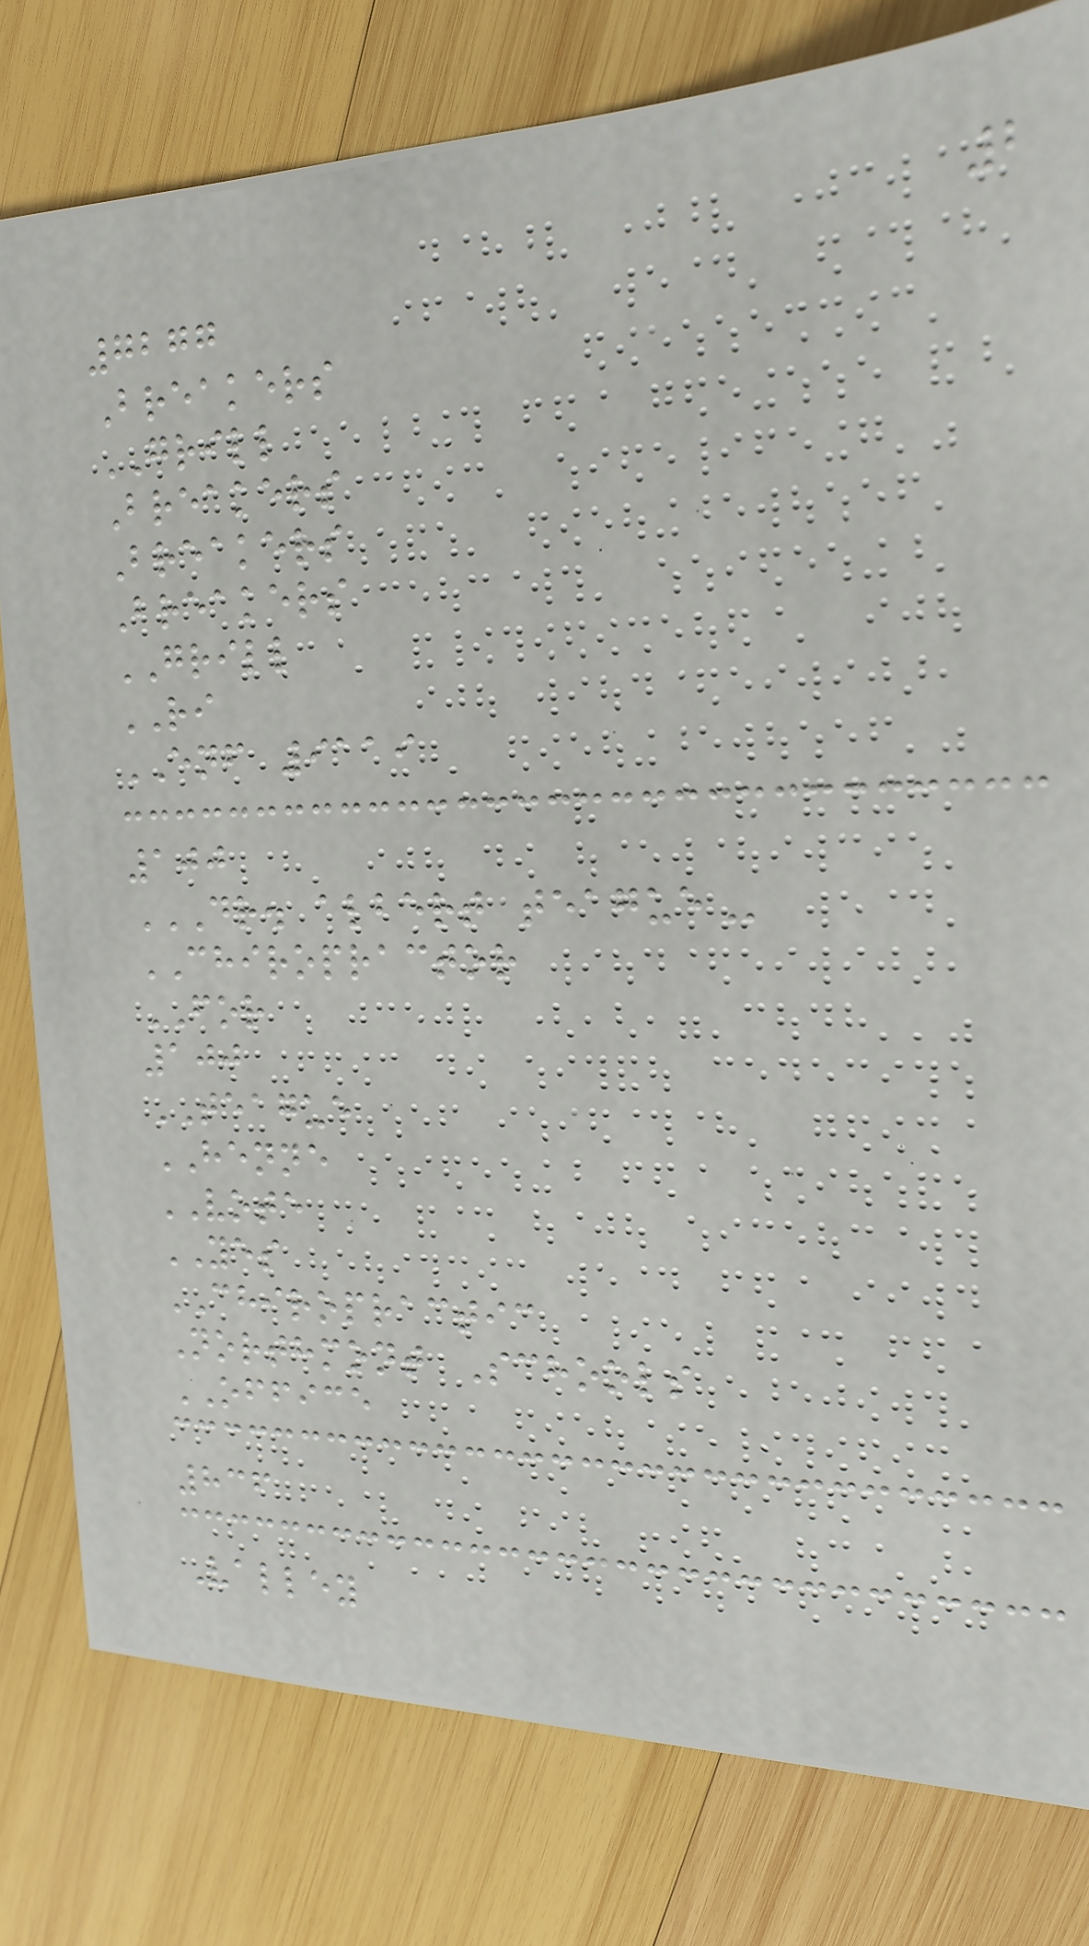2
7277
Breakers
GRILL
Breakers
Breakers
Breakers
GRILL
RI
ENF 9119
100
DR. ALBERT TEAGUE
CHIROPRACTOR
FOR
100
TEAGUE
HENNE
VOTE
YES
CHIROPRACTIC
Northmont Schools
OFFICE
836
Valley
